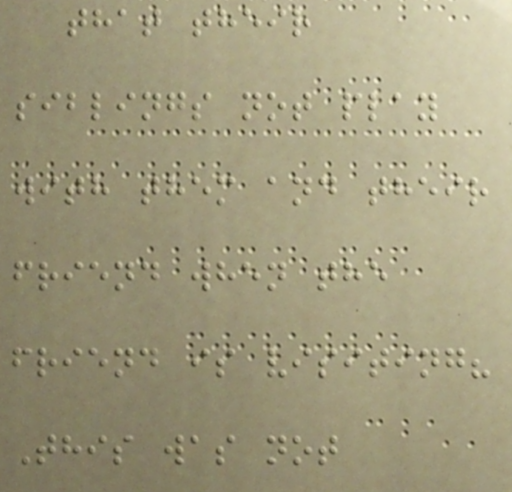that their
siblings not play
with them and their
friend when the
friend is visiting?
This was not
